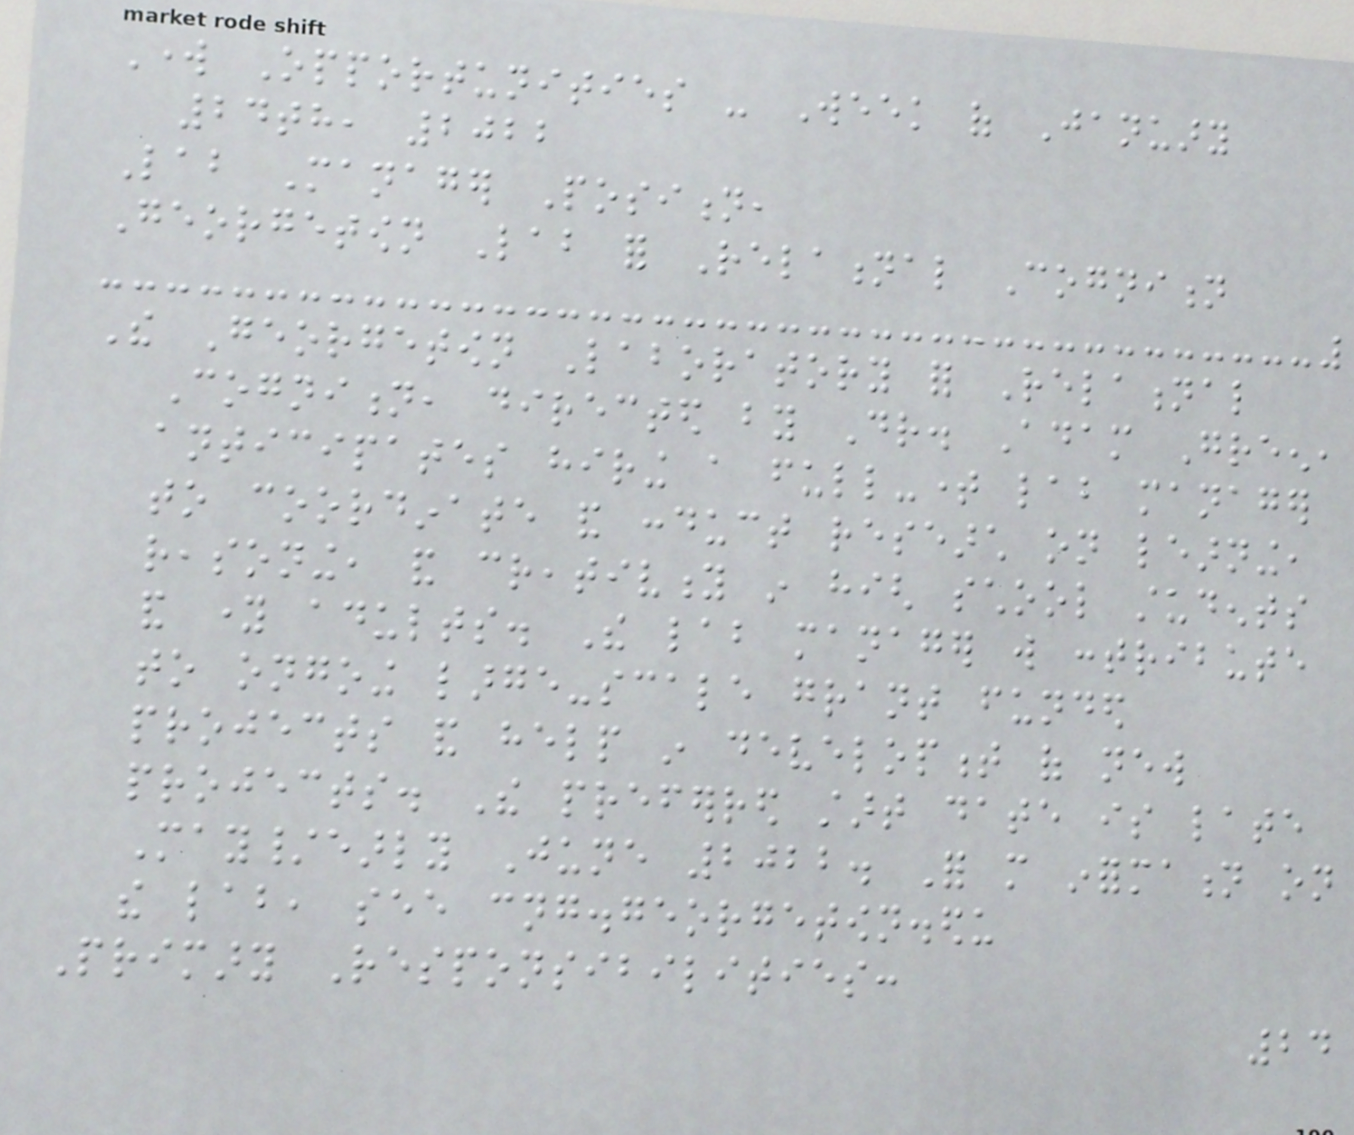Work Opportunities - Week of January
24th, 2022
Lab Manager Position,
Georgetown Lab for Relational Cognition
The Georgetown Laboratory for Relational
Cognition, directed by Dr. Adam Green,
anticipates hiring a full-time lab manager
to coordinate and conduct research on learning,
reasoning, and creativity in high school students
and young adults. The lab manager will contribute
to ongoing large-scale grant funded
projects and help in development of new
projects. The preferred start date is late
May/early June 2022. For more information on
the lab, see cng.georgetown.edu
Primary Responsibilities:
24
